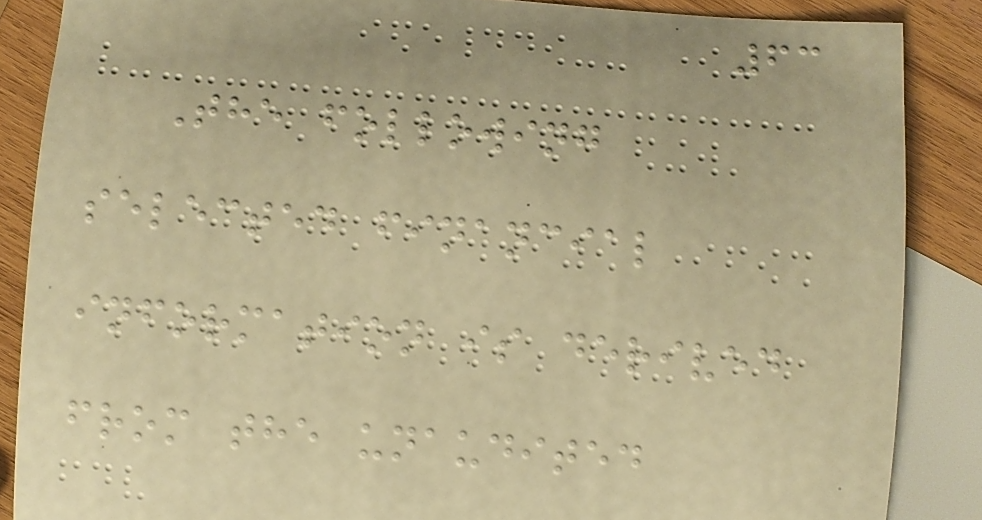63
The following
selected financial
information is derived
from the unaudited
